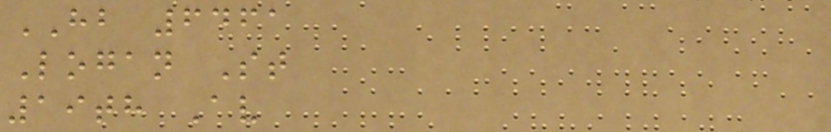HB 6461
Logan St
19th Av
